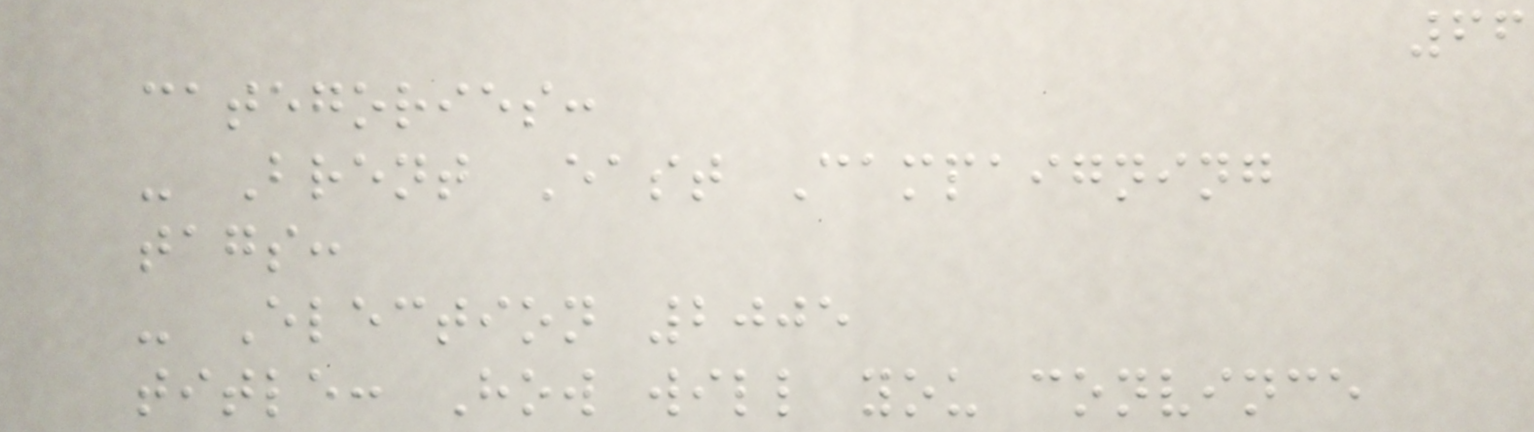66
categories:
- Brent East Campaigning
tags:
- Election 2005
title: How will you convince
